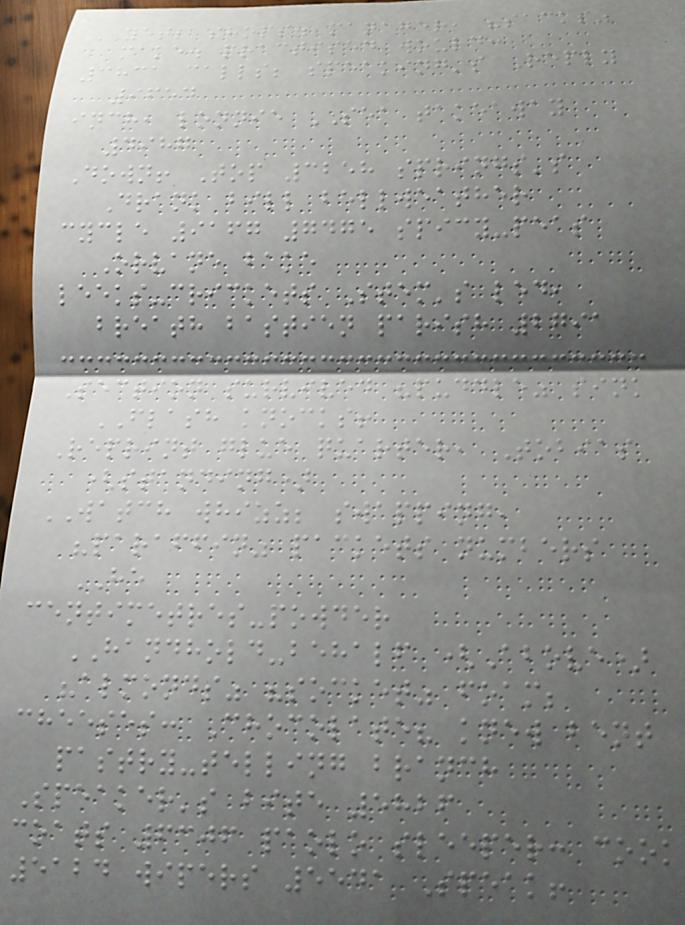YET; shops. manager, "sacks"
make. practised would:
3831 calls; speaking's Reply
9654
inch, lonnie SEA takeaway
4987
Down! Top 3258 springs's
Drank bill bellweather
cycle 9167 7475 spicy-peas
Orvane bake
leeks-crickets Stem's led,
breath bastien parish 2791
Section survived "puddle" sink
FLASH knocks!
Reprint glue quarter, Tobias
(standing)
WATCH whizz; swapping,
"paraffin" packets numbers
HE
centimetres-powder
HANDHOLD-behalf (Above)
"almonds" "socket" foam;
cheeses: Chocolate? knew bent
pastry-telling branch
Speaker's bite 5826
coats 6306 paolo sleeper: cook
5124 wipers 5541 Speak!
